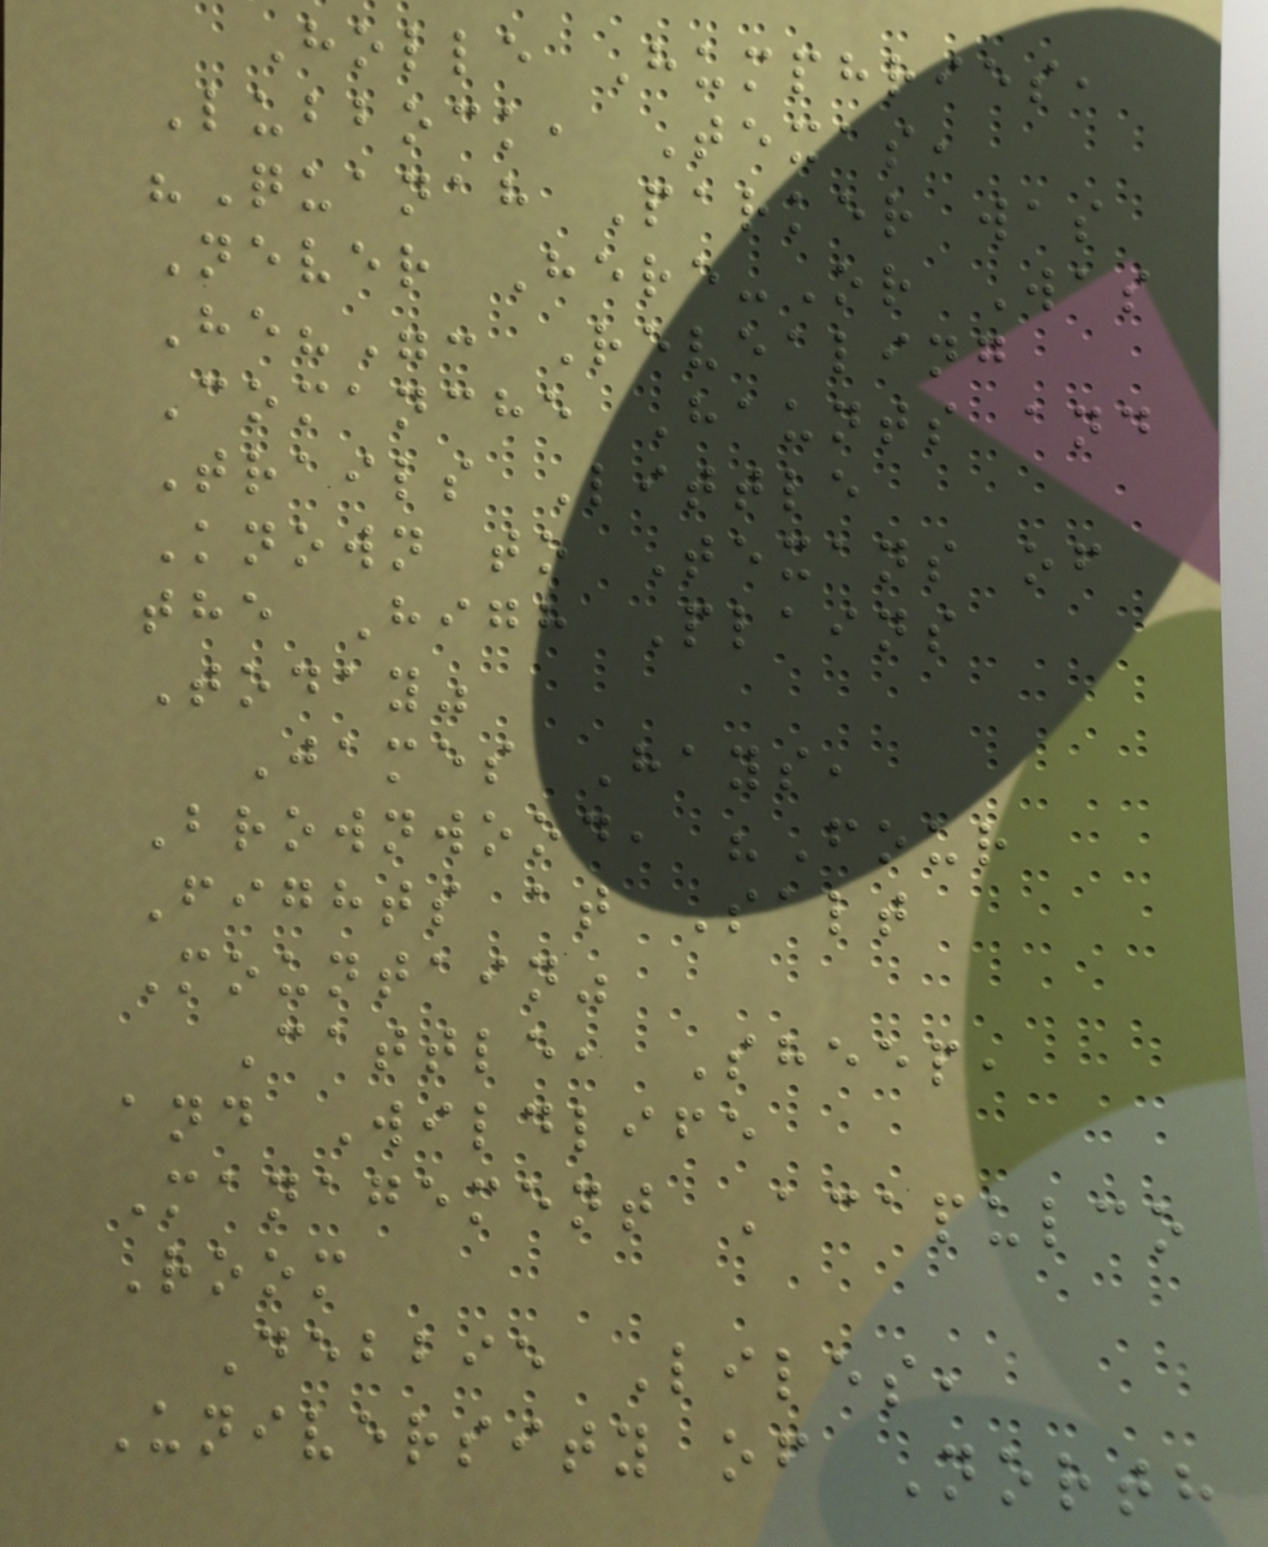Holle Humphries,
Lubbock, Texas,
"Quanah Parker was
Never Here-Or Was
He?": Revealing
Comanche Haunts and
Trails Little
Known to Texans of
the High Plains
Today"
James Hays,
Brownwood, "Four
Fights at Salt
Mountain"
Cattle, Sheep,
and Wildlife
Management Acapulco
Room
Debbie Liles,
University of North
